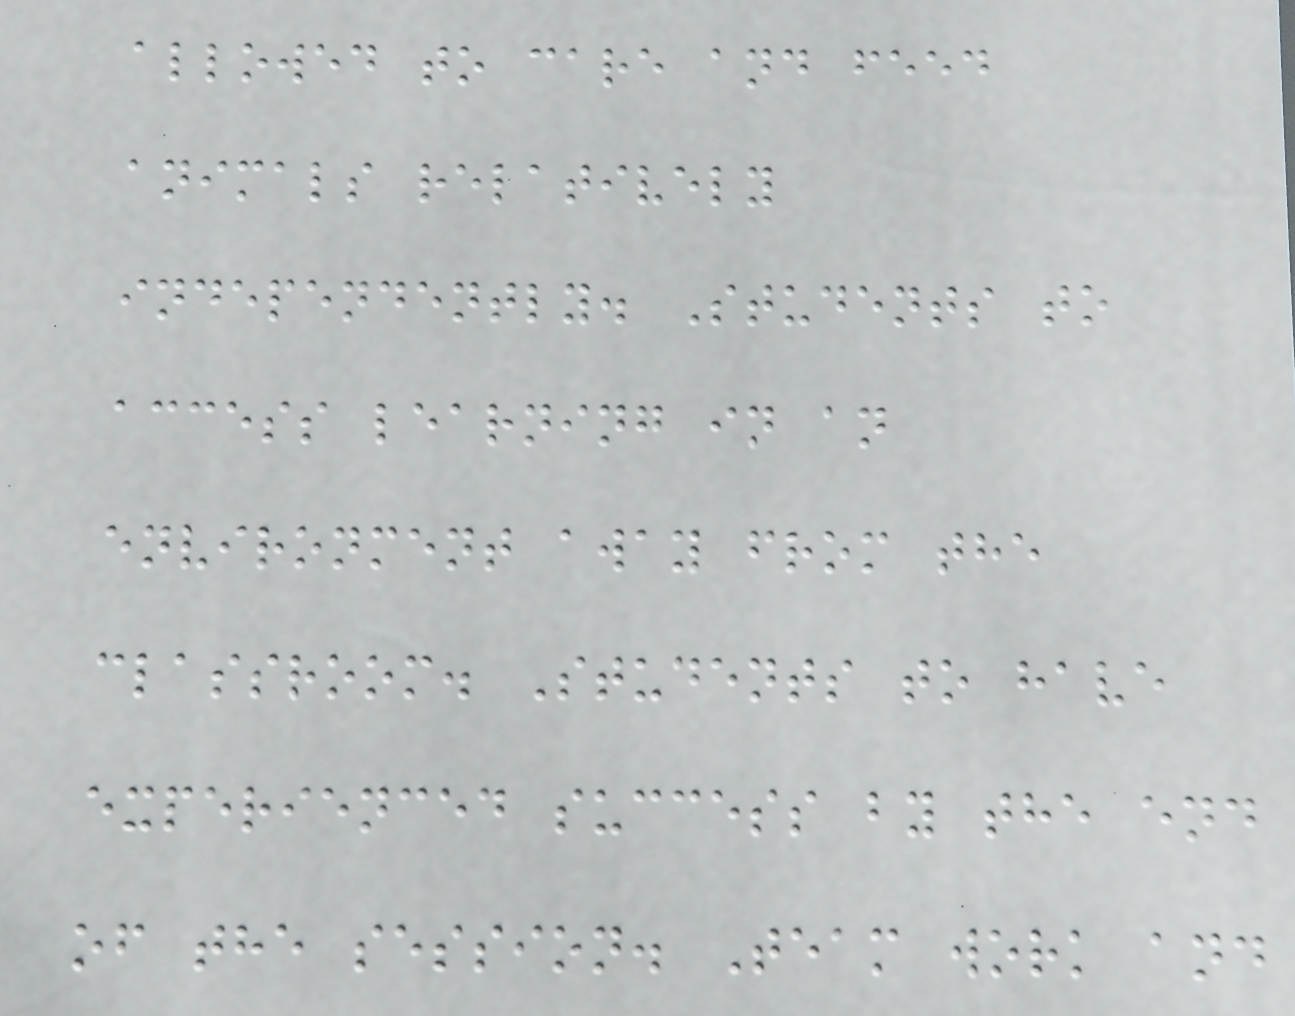allowed to care and feed
animals relatively
independently. Students to
access learning in an
environment away from the
classroom. Students to have
experienced success by the end
of the session. Team work and
